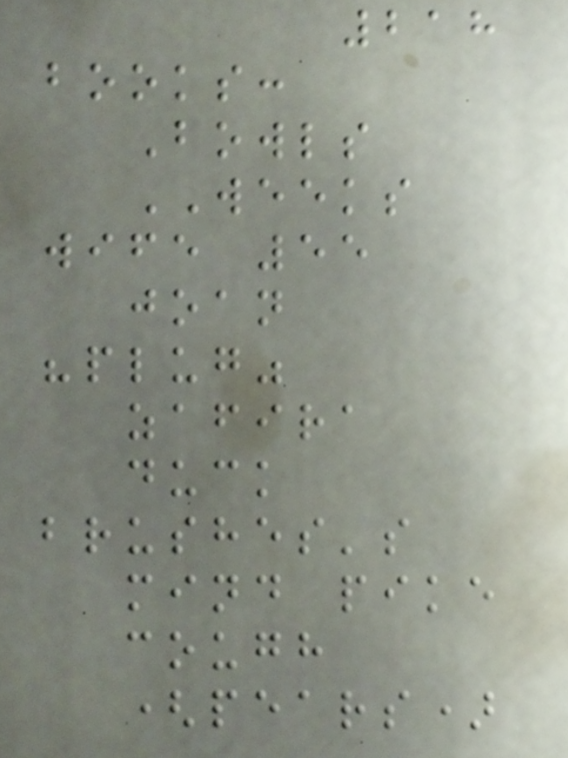218
books:
Bowls
WEEKS
wife 55
joan
"plug"
zafira
duck
brushes's
mind pike
cough
(pears)
